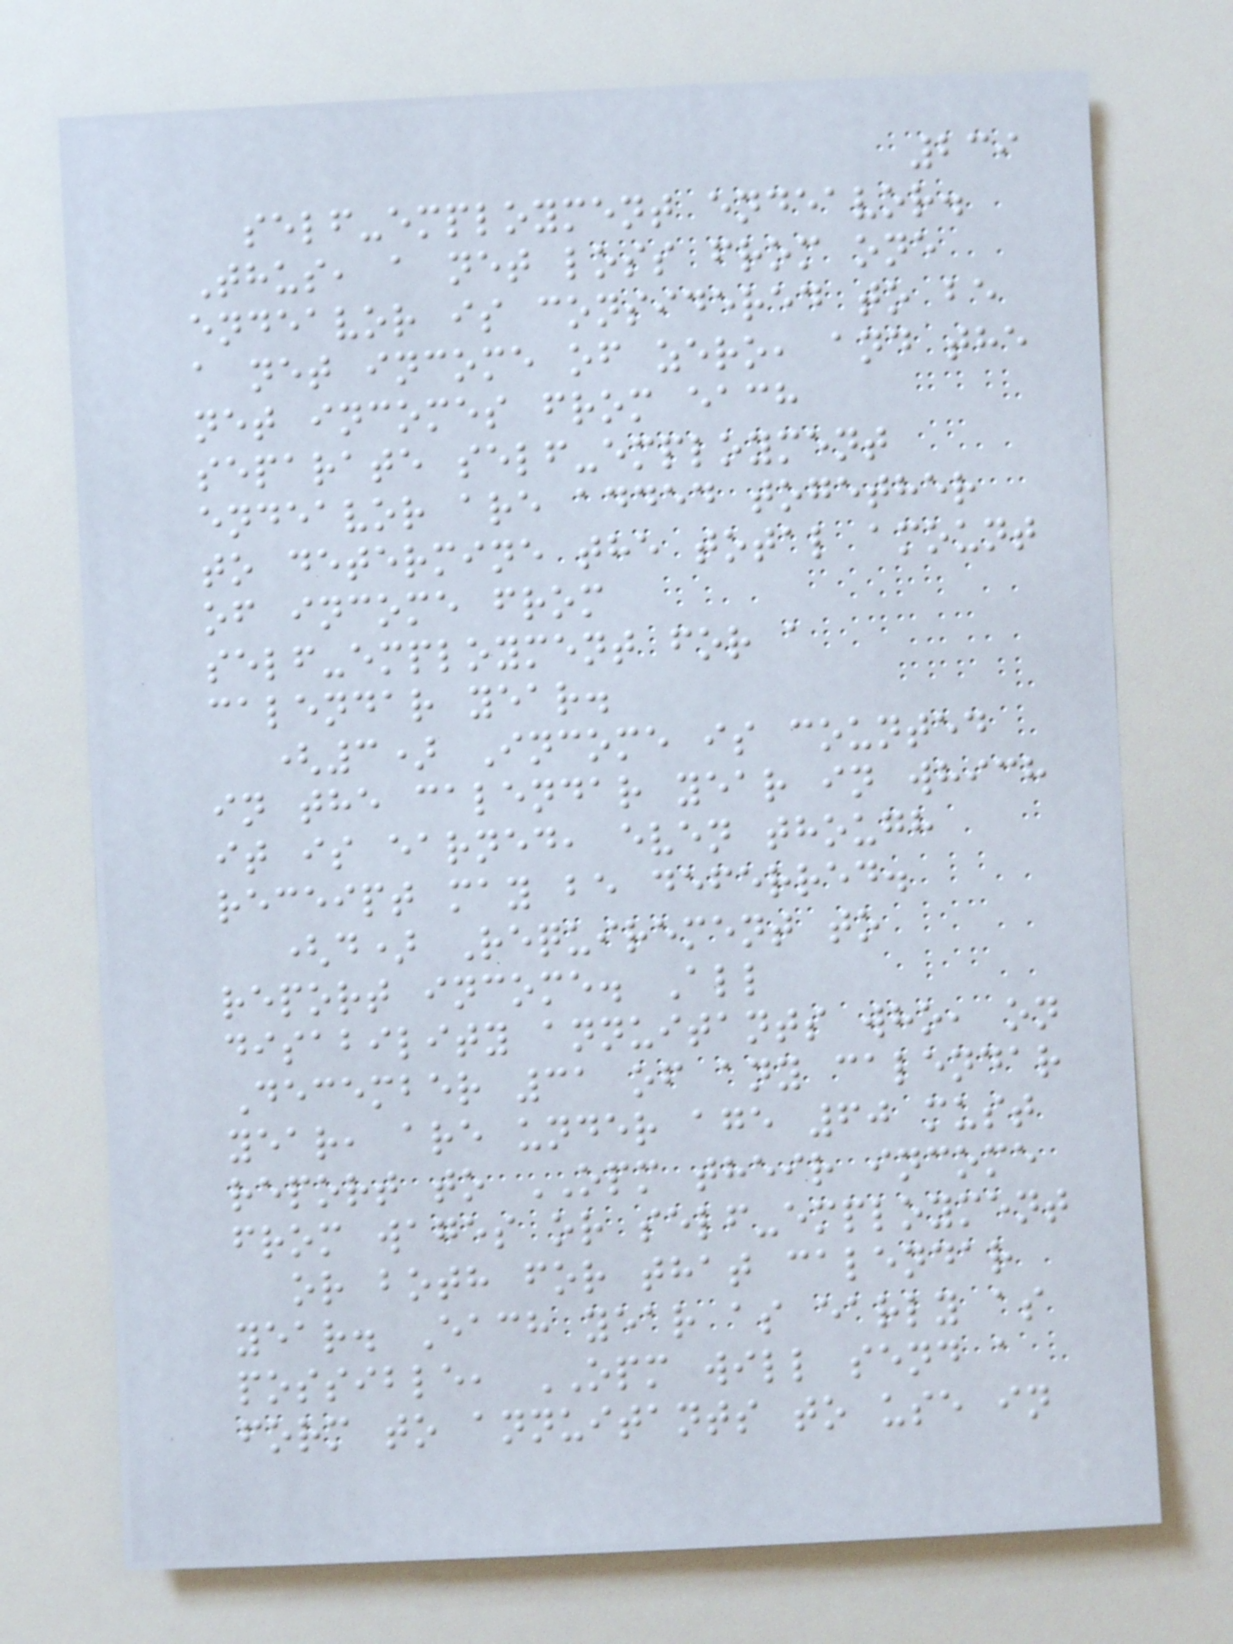239
self-employment endeavor.
Thus, a net loss from one
endeavor is considered to be
a net income of zero, and the
net incomes from each
separate self-employment
endeavor are added together
to determine the total amount
of income from
self-employment for a
calendar year.
(3) Income is counted
in the calendar year in which
it is earned, even though
receipt may be deferred.
(d) Requirement to
report income. All
disability annuitants who, on
December 31 of any calendar
year, are under age 60 must
report to OPM their income
from wages or self-employment
or both for that calendar
year. Each year as early as
possible, OPM will send a
form to annuitants to use in
